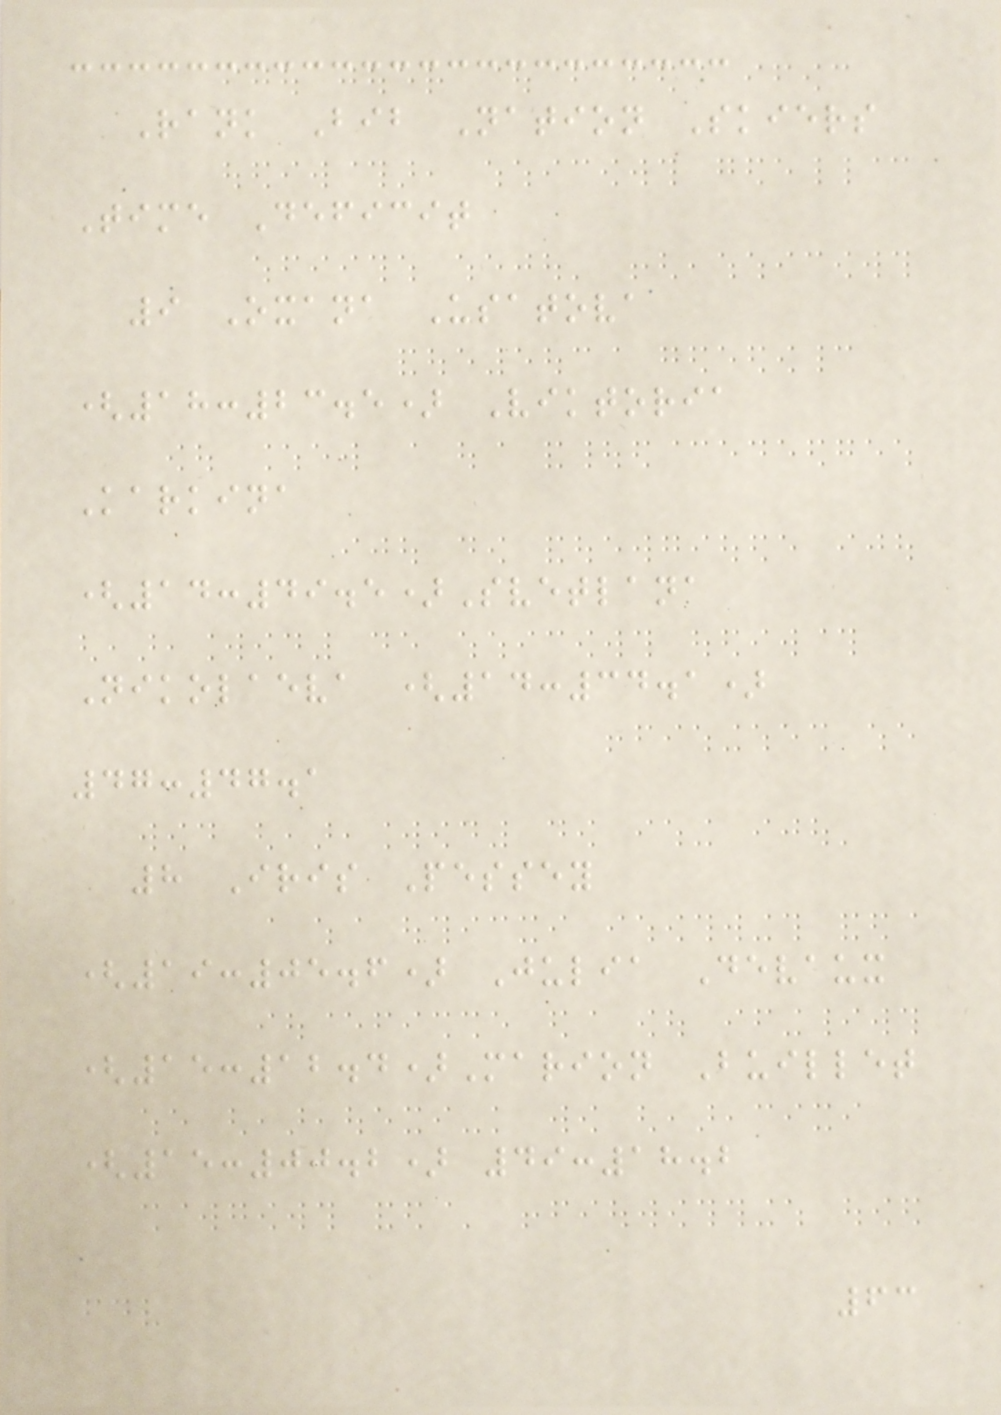Rank Bib Nation Skiers
Time Deficit
9 Oxana Usatova
(18:23.5) Viktoria
Karkina
(14:49.5)Svetlana
Nikolaeva (14:34.1)
47:47.1
8 Iris Pessey
(19:05.6) Julia Devaux
(15:12.4)Marion Buillet
(15:00.2) 49:18.2
63
